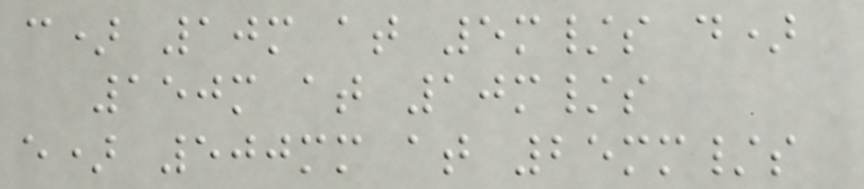c) 10m at 5m/s d)
150m at 10m/s
e) 500mm at 25mm/s
